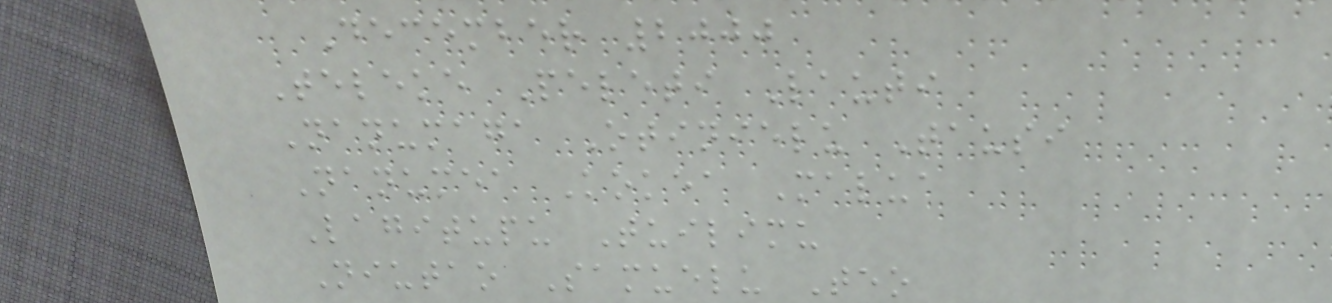December 2000
Teleke Peleti Lauti
Nanumaga Otinielu Tausi
Nanumea Kokea Malua
Lagitupu Tuilimu
Niutao Samuelu Teo
